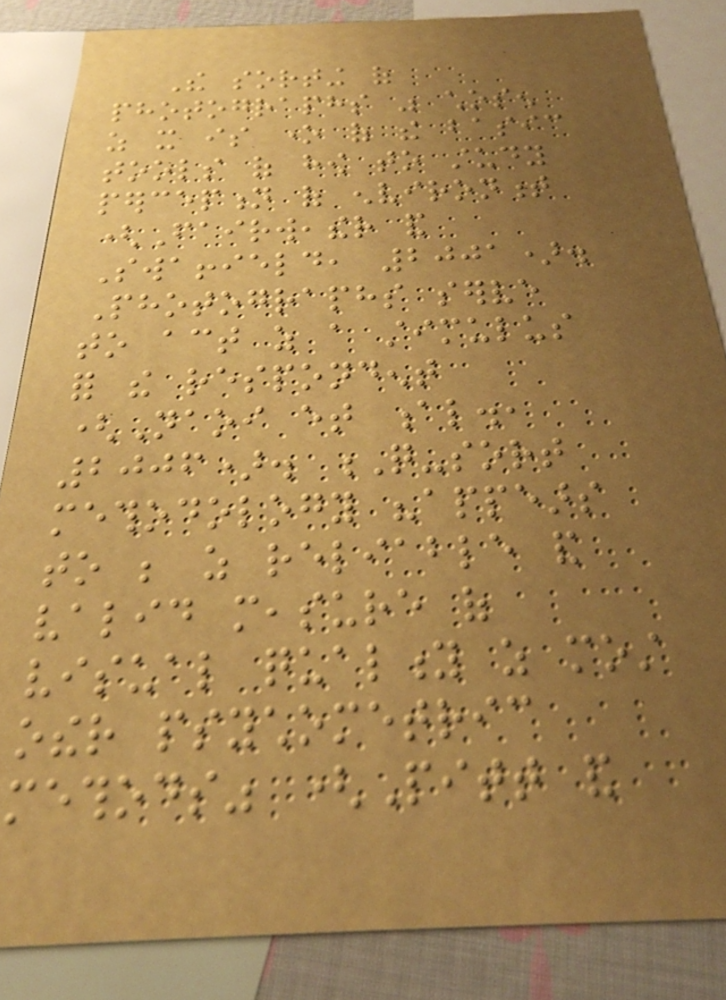The sorting of
photographs was chosen
as it is one of the basic
tools of how to study
perception of environment
(Fairweather and
Swaffield, 2001).
Photographs serve
to act as a stimulus
for the respondent
(Naoi et al.,
2006). Q-sort
methodology "appears
to be as reliable and
valid measure of
visual quality as most
other psychometric
methods" (Pitt and
